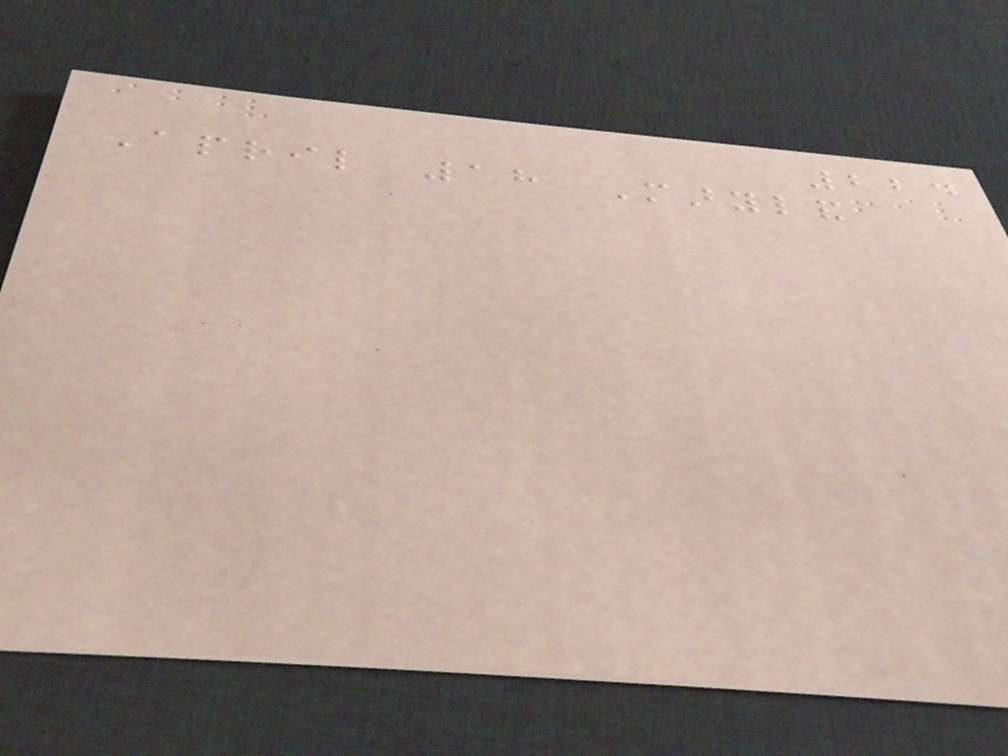224
April 18 Maryland
